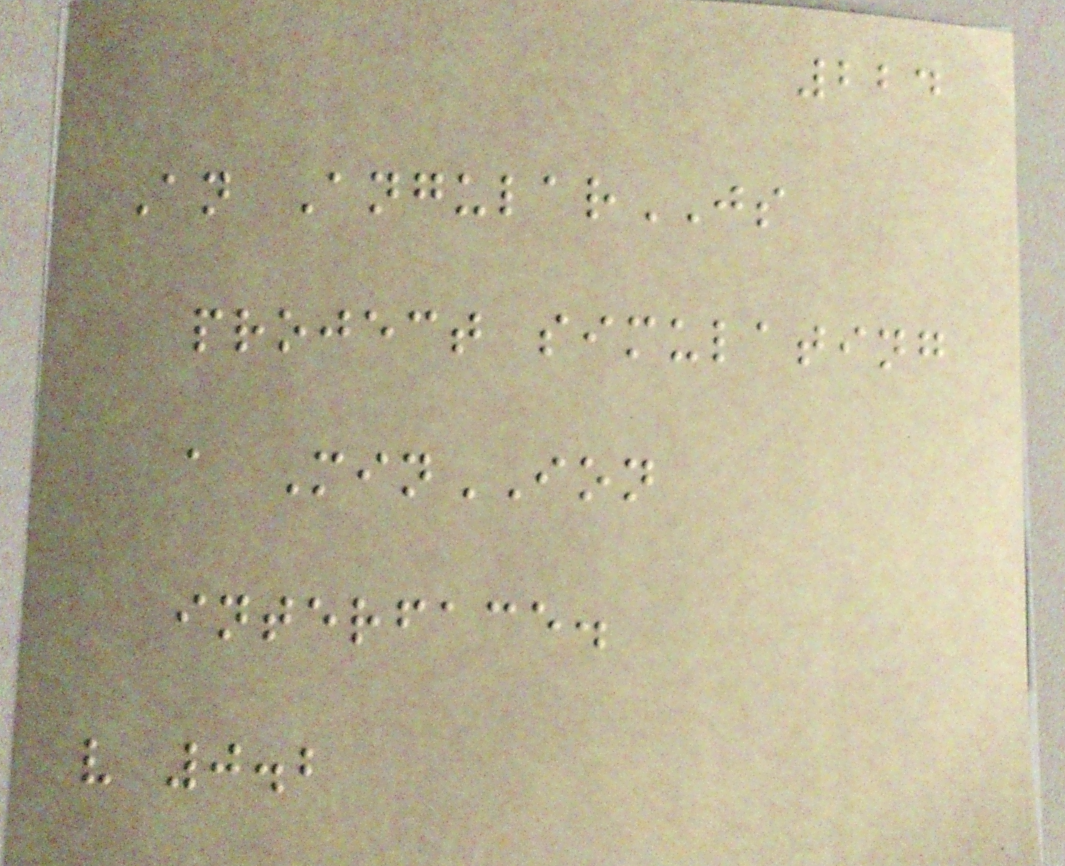224
An AngularJS
project simulating
a MinION
interface.
v 0.2
